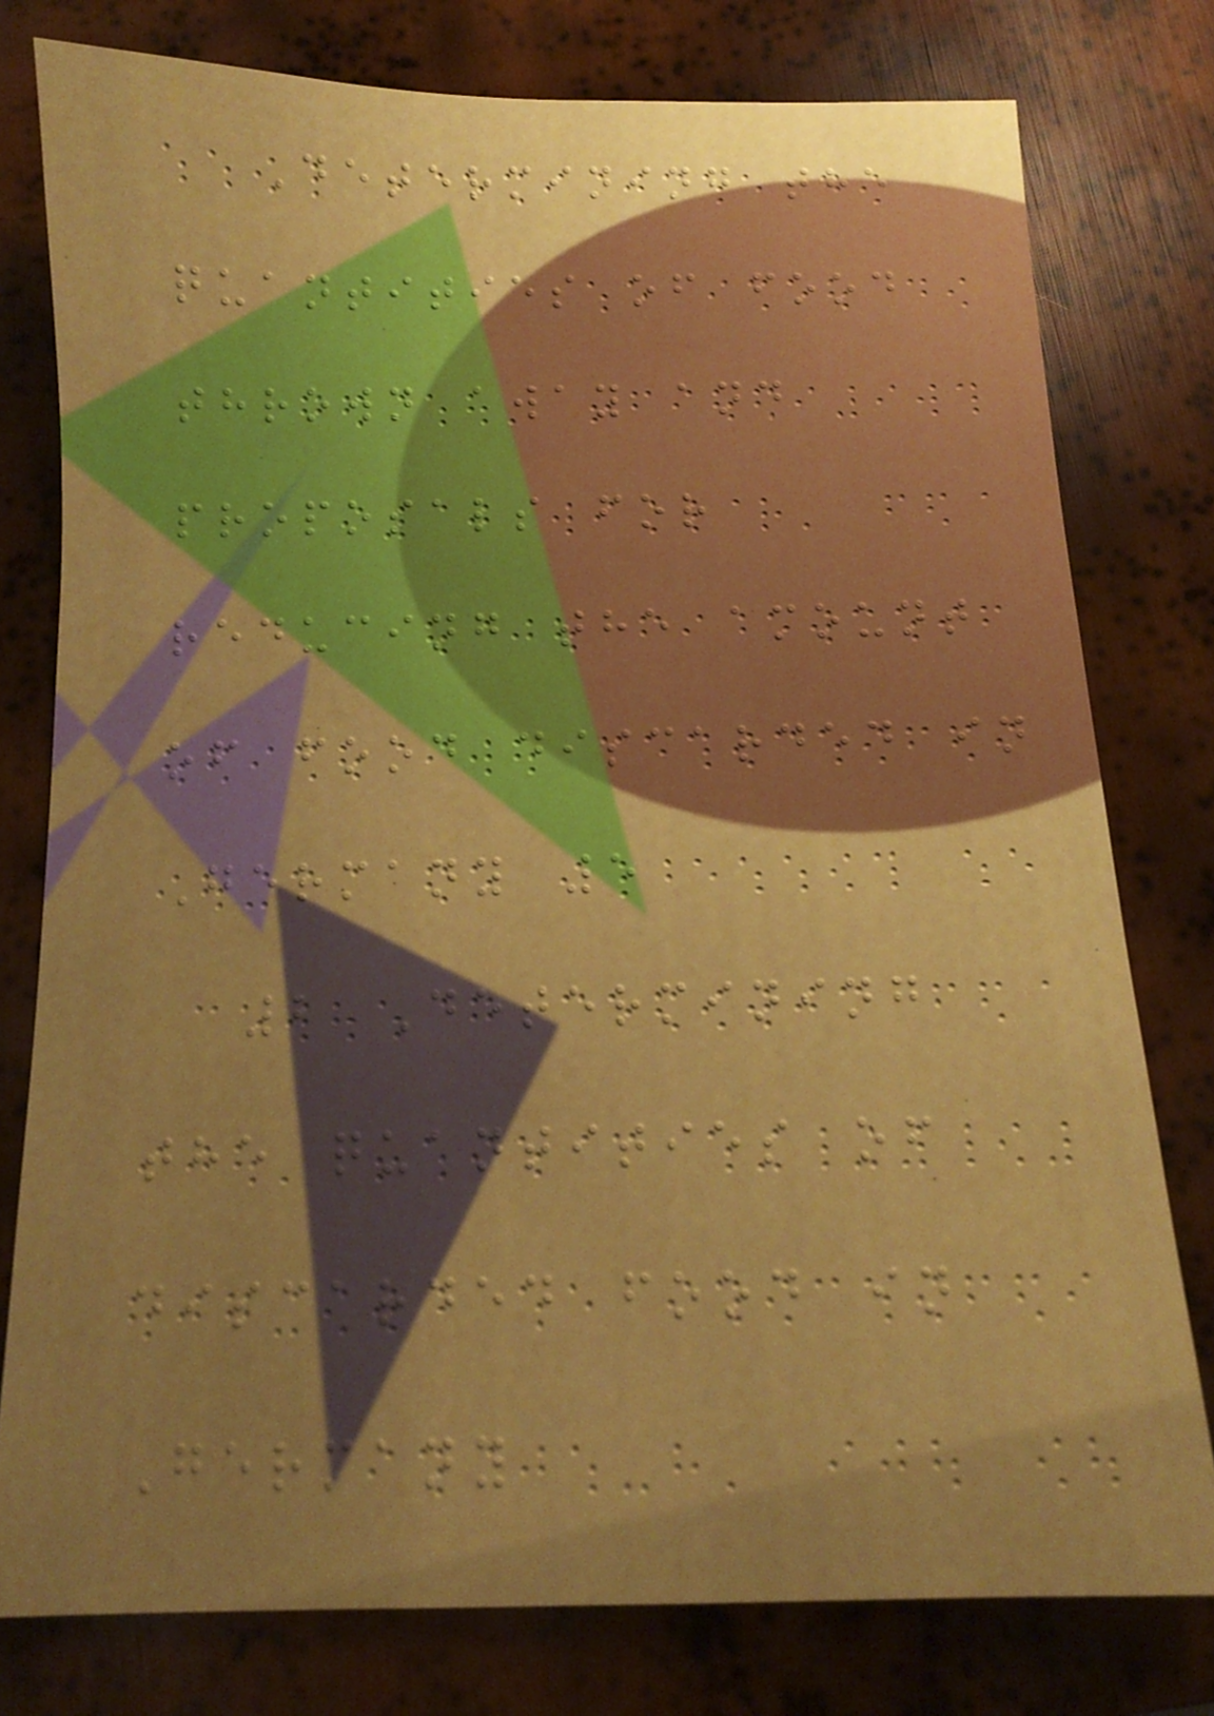Determining the
quantities of food
thrown away and
proposals for
reducing the amount
of food discarded in
Germany 5
2 Determining
the quantities of
discarded food in
Germany
